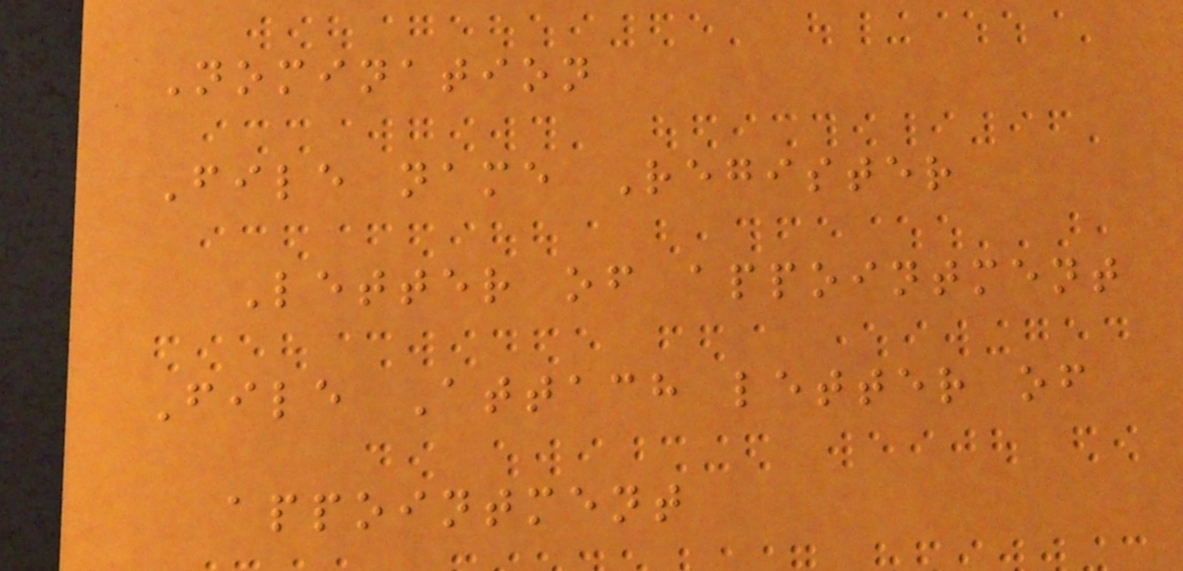Nomination
File name Register
Letter of appointment
File Attach letter of
appointment
